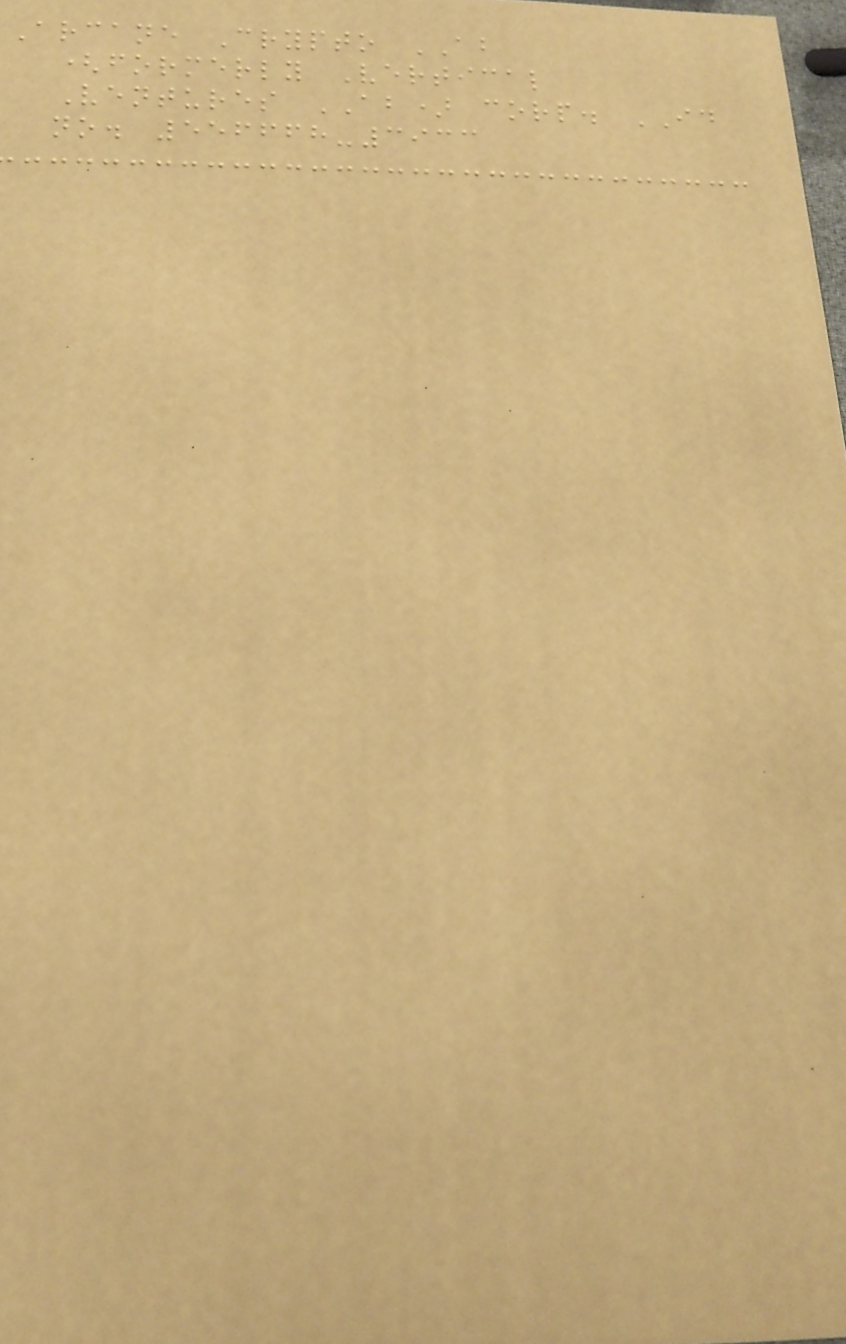Arcane Crypto AB
(formerly Vertical
Ventures AB) corp. ID
no. 556668-3933
